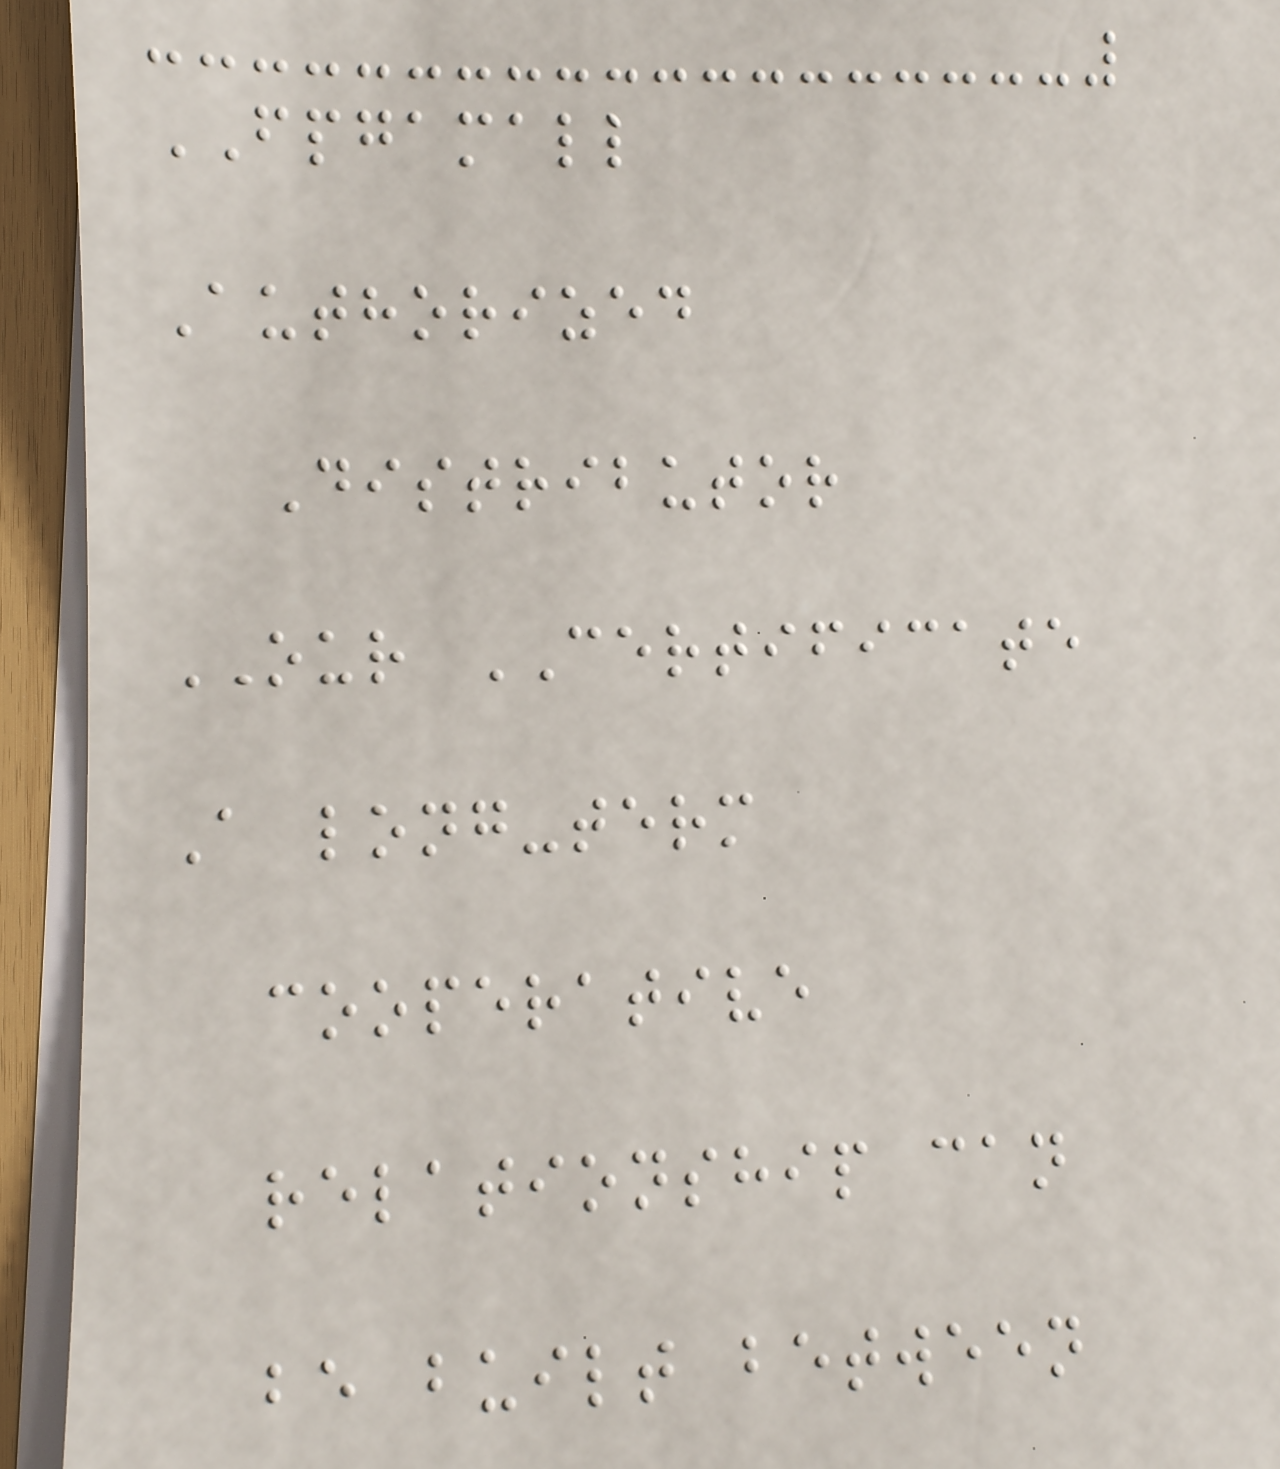FPGAMALL
Authorized
Distributor
OUR CERTIFICATE
A long-term
cooperative
relationship can
be built between
